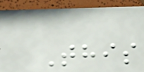This
